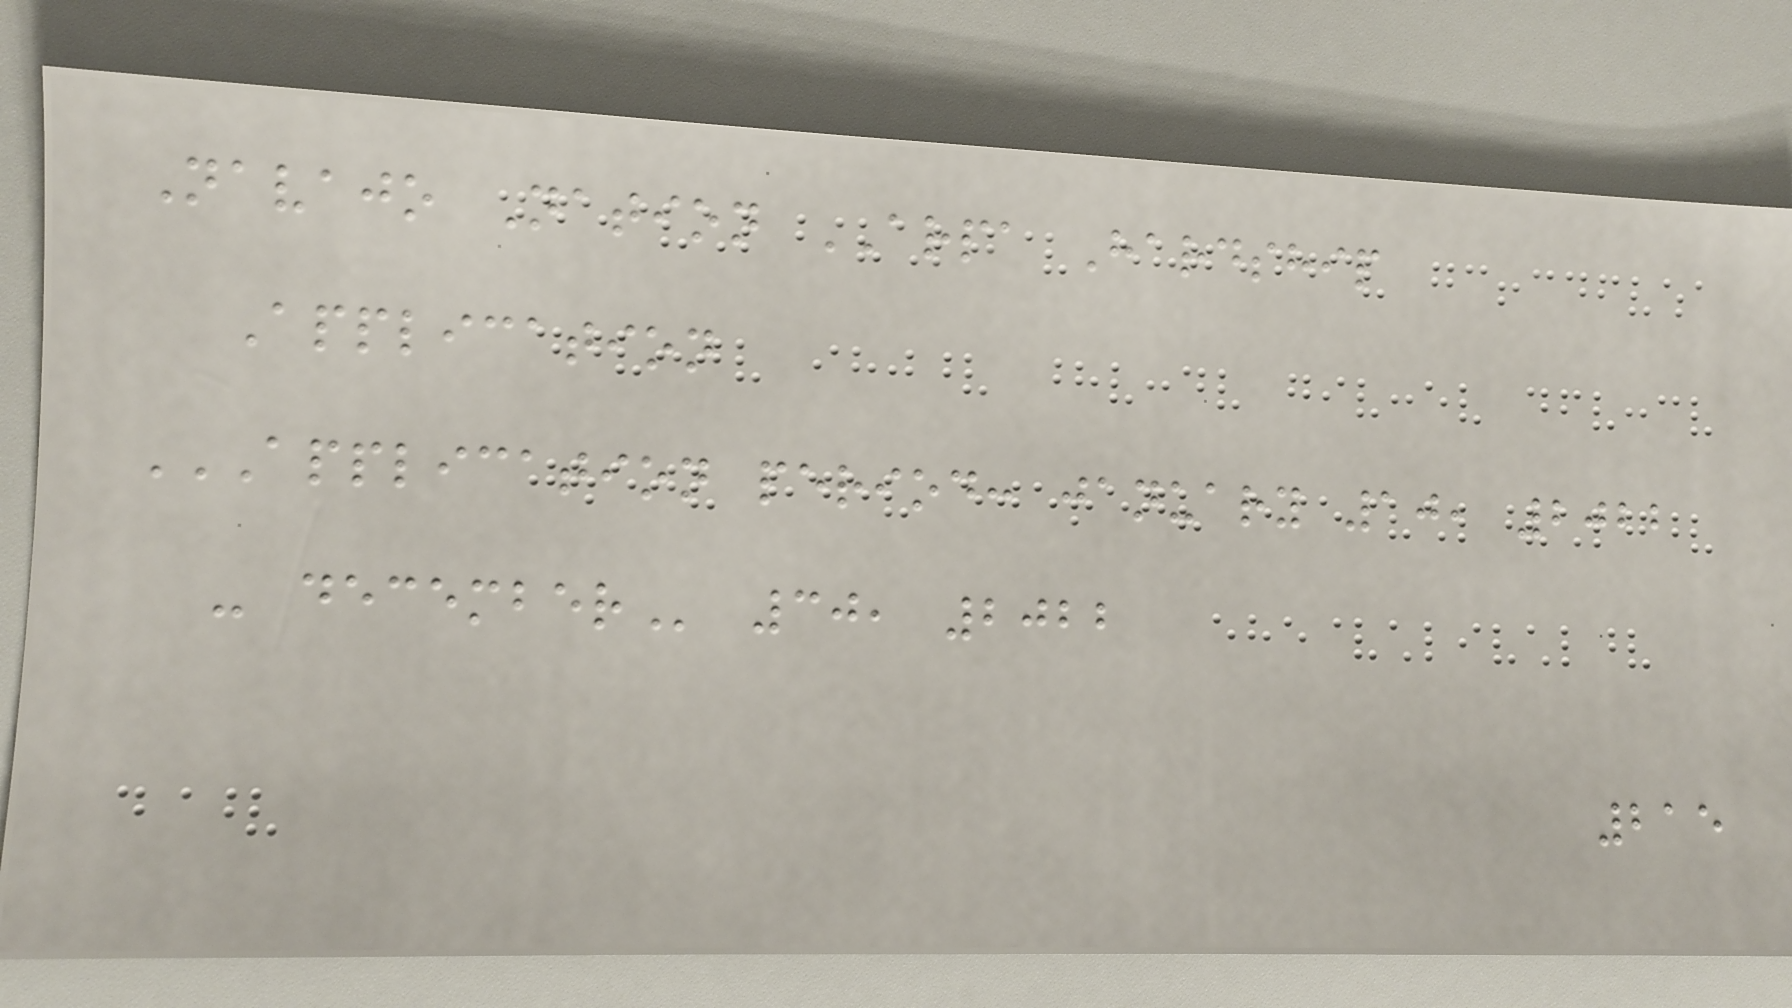Navajo Nation ARPA Hardship
Application
APPLICATION PERIOD: JANUARY 10, 2022
- DECEMBER 30, 2022
215
